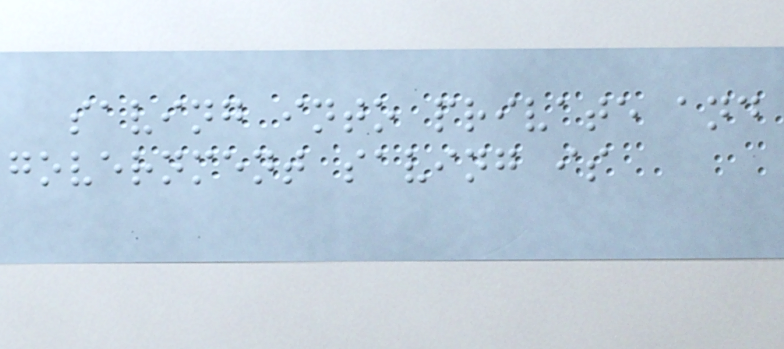saving into private and
government saving is
